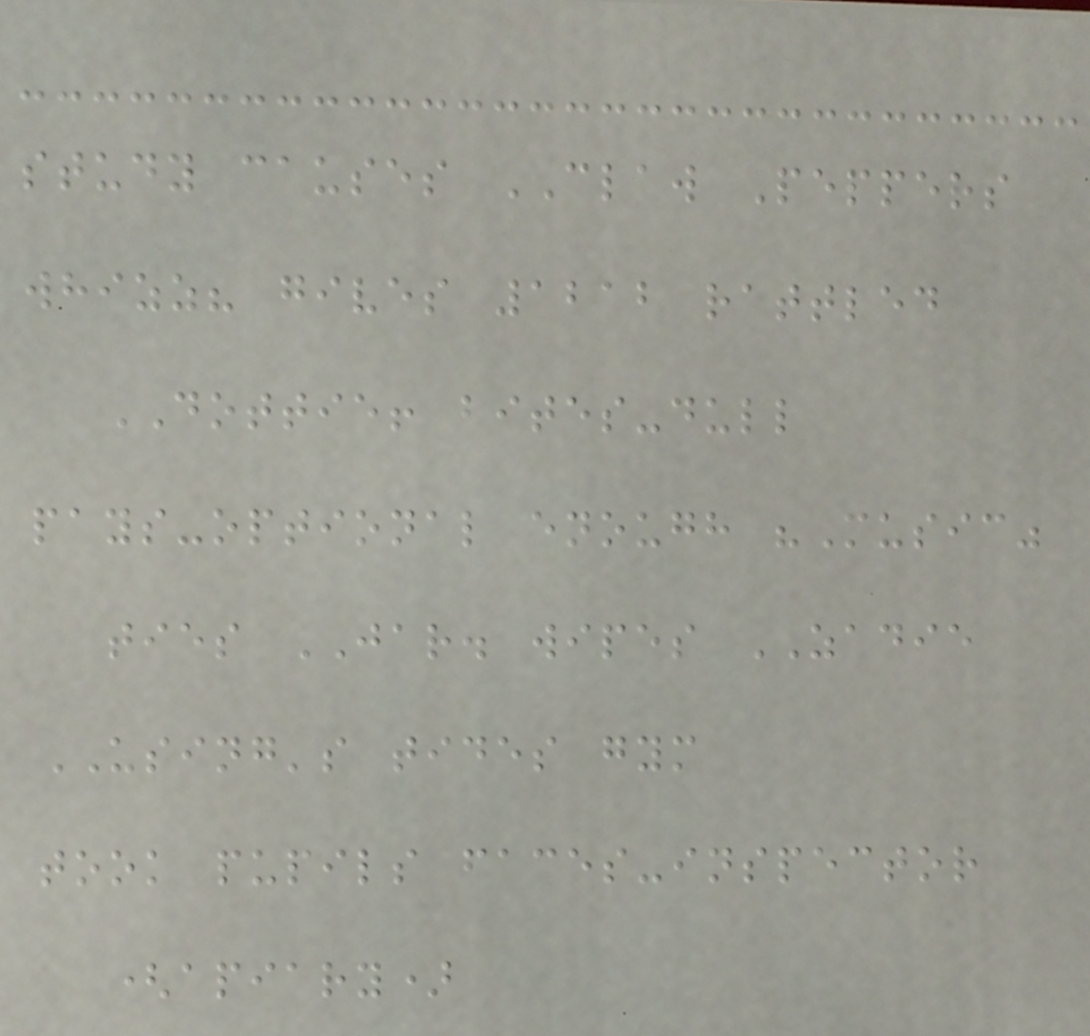study causes CLAW Peppers
whizz? gives 1212 rattled
DOTTIE! bites-dull
pays-optional enough "Music"
ties JAR. wipes ZADIE
USING's tides gym
took pupils faces-inspector
(apiary)
